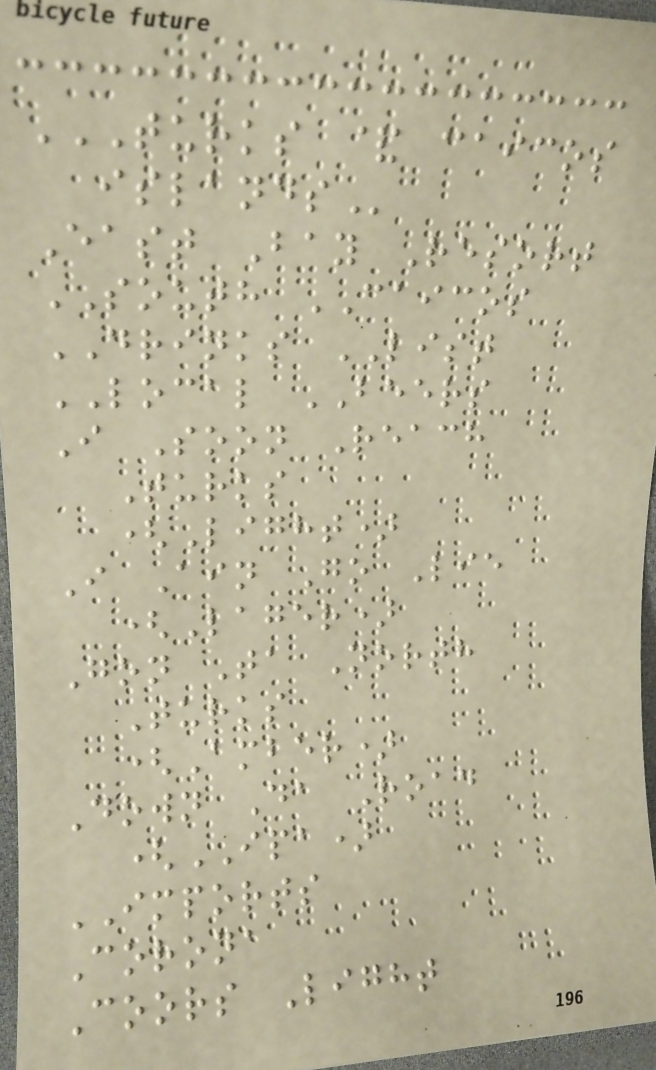TURKS & CAICOS
ISLANDS
East Bay Resort
SOUTH CAICOS
DRINKS LIST
LOCAL BEERS
I Soon Reach
Turks
(Light)
I Ain Go Lie
(Lager)
Gon Ta North
Turks
(Amber)
Down Da Road
(IPA)
IMPORTS
Corona
Coors Light
